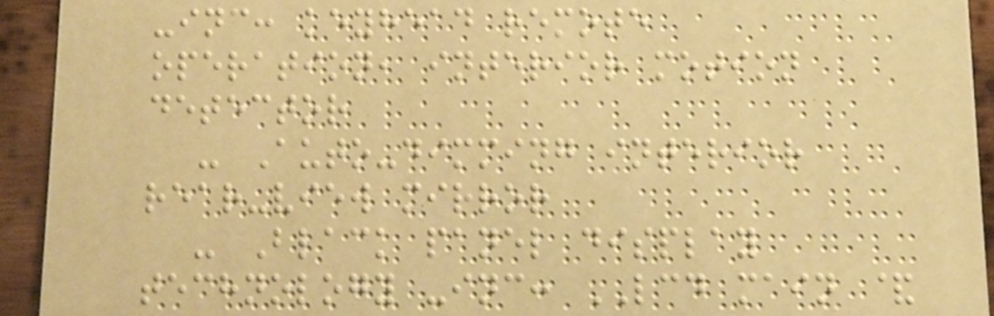-inc: keyhead remote
operation, interior motion
detector
- Auto-dimming interior
rear-view mirror
- Black panel display
technology -inc: LCD main &
